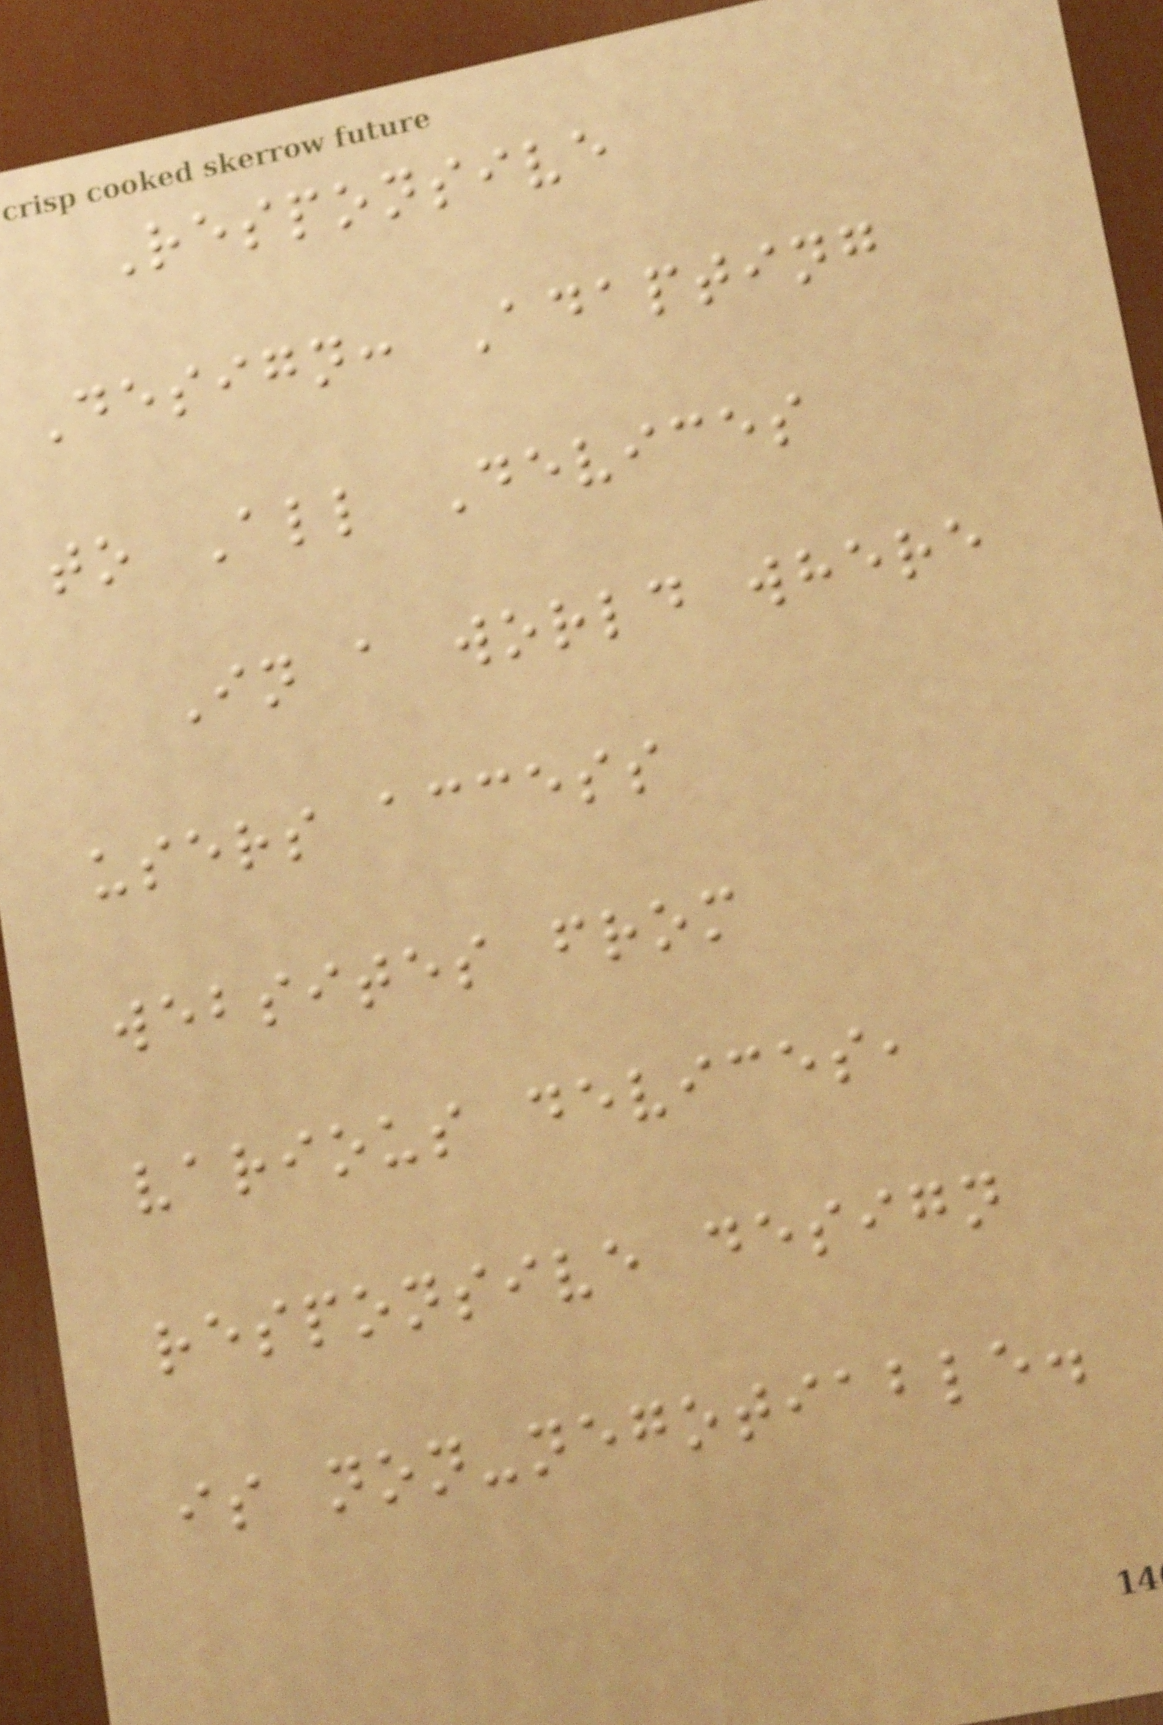Responsive
Design: Adapting
to All Devices
In a world where
users access
websites from
various devices,
responsive design
is non-negotiable.
